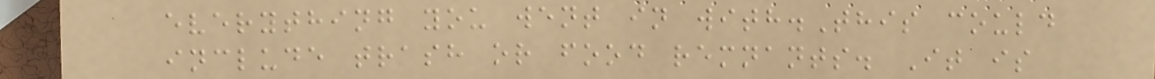everything you went in with.This could
include trash or food remnants. It is
